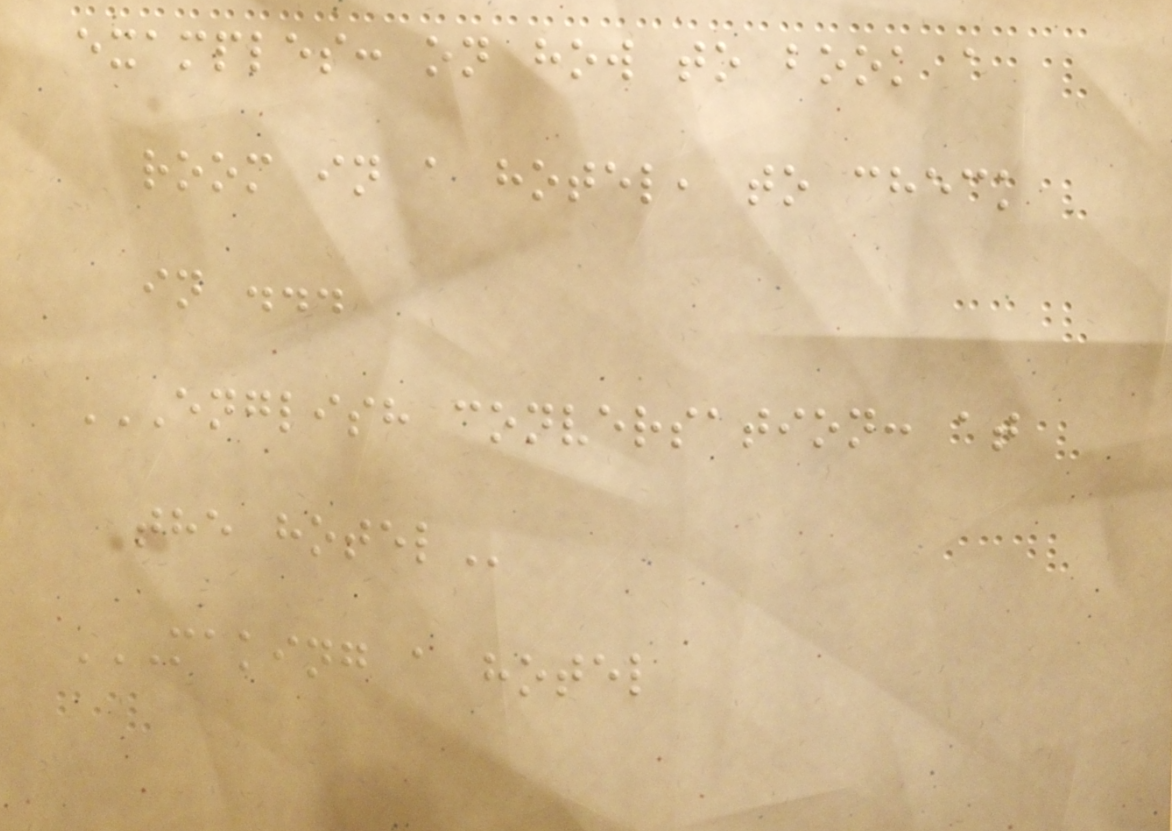examples: on how to book a
room in a hotel, to check
in ...
ENGLISH CONVERSATION: AT
THE HOTEL
MAKING A HOTEL
